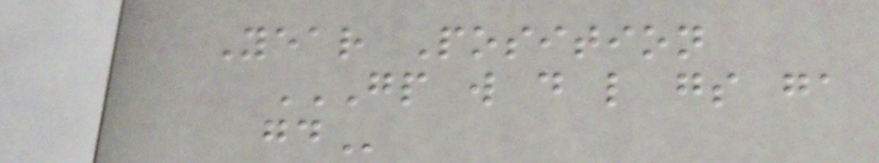Year Position
GP W D L GS GA
GD
